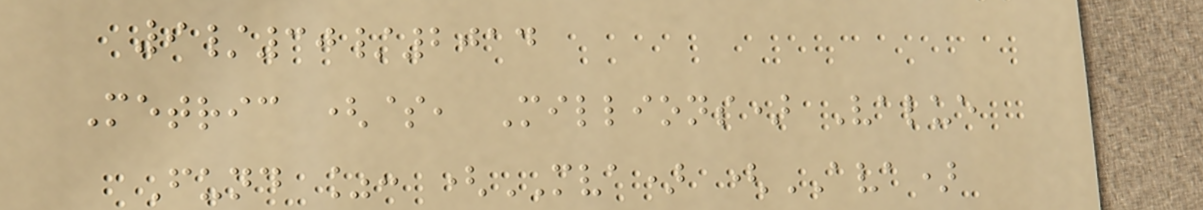9/30/2014
Metric ($, Millions) Value
Fund %: (MVA) (AVA)
